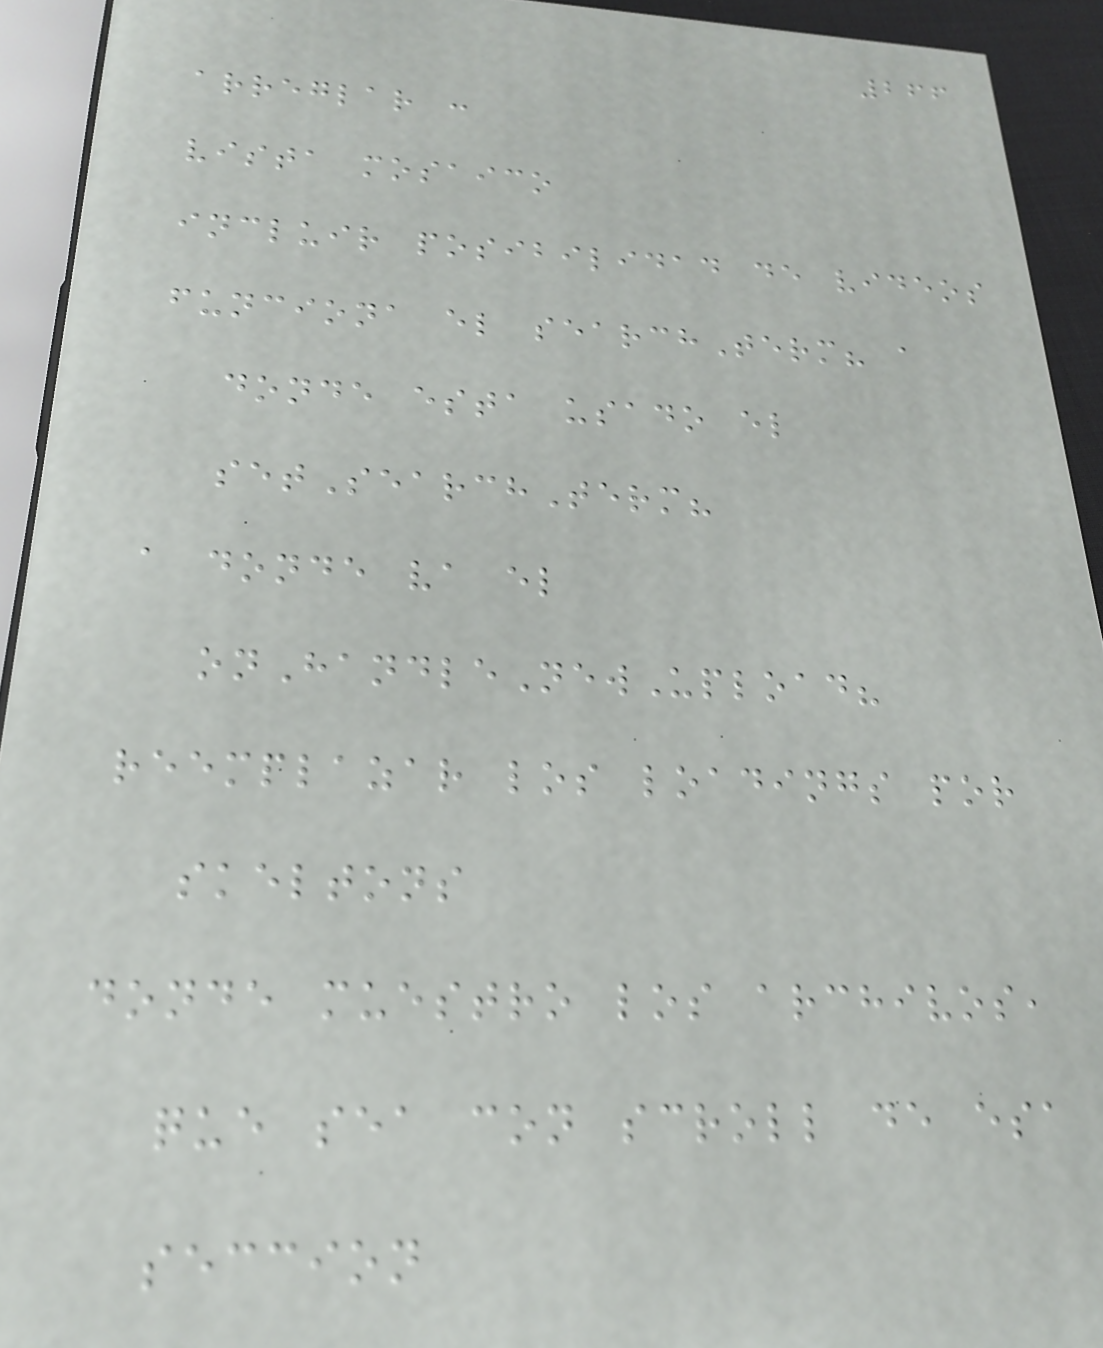266
arreglar :
vista mosaico
incluir posibilidad de videos
funciona el searchTerm? a
donde esta usado el
setSearchTerm?
a donde va el
onHandleNewUpload?
reemplazar los loadings por
skeltons
donde muestro los archivos,
que sea con scroll de esa
seccion
